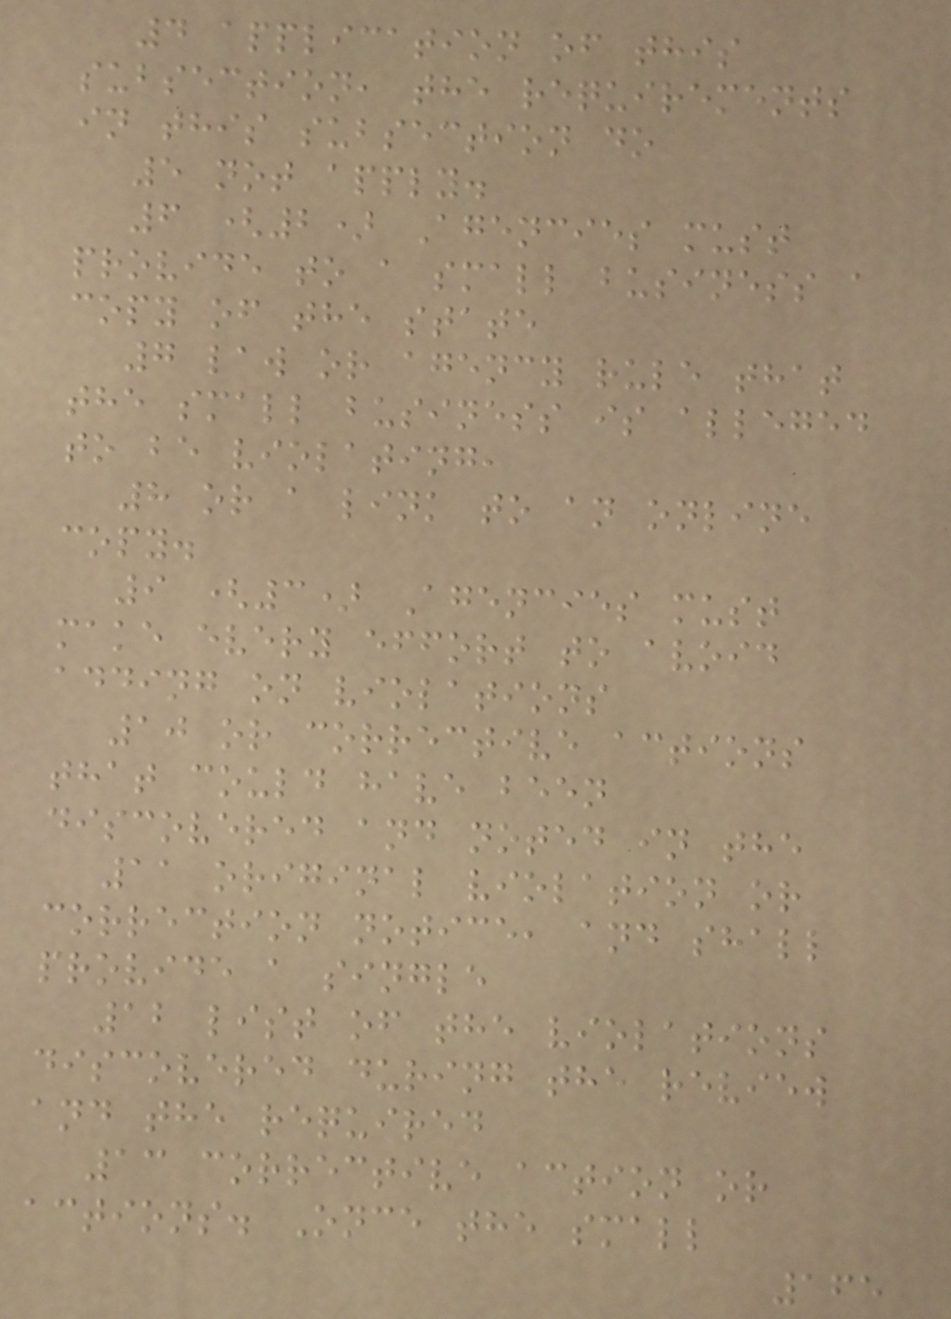4 application of this
subsection, the requirements
in this subsection do
5 not apply.
6 (2) Agencies must
provide to a small business a
copy of the state
7 law or agency rule that
the small business is alleged
to be violating,
8 or a link to an online
copy.
9 (3) Agencies must
make every effort to avoid
adding on violations
10 or corrective actions
that could have been
discovered and noted in the
11 original violation or
correction notice, and shall
provide a single
12 list of the violations
discovered during the review
and the required
13 corrective action or
actions. Once the small
165
